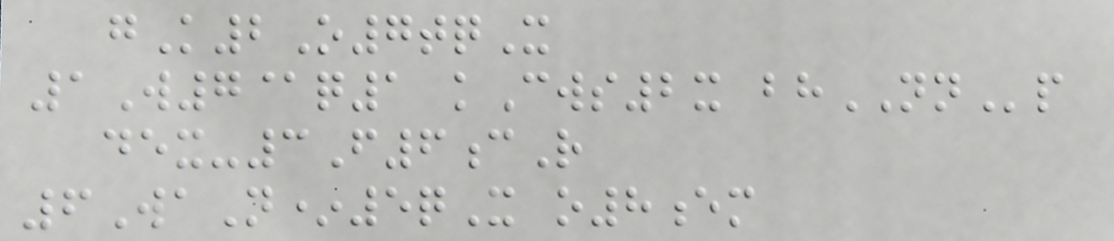gK2O7tqX
1W7@q1 kCws2x bhNNp
dex-3F6cR
6WaN*5qX o8em
